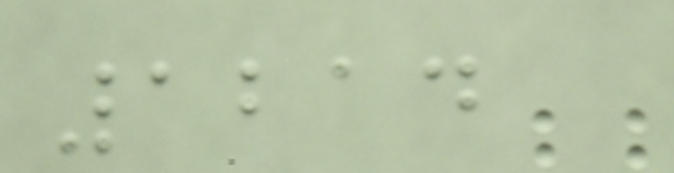1214
